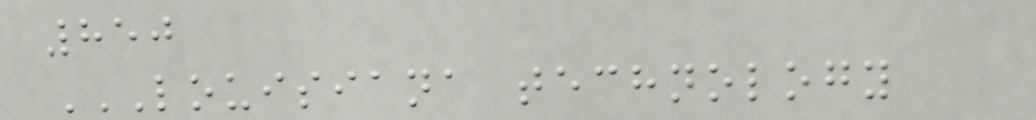850
LOUISIANA TECHNOLOGY
